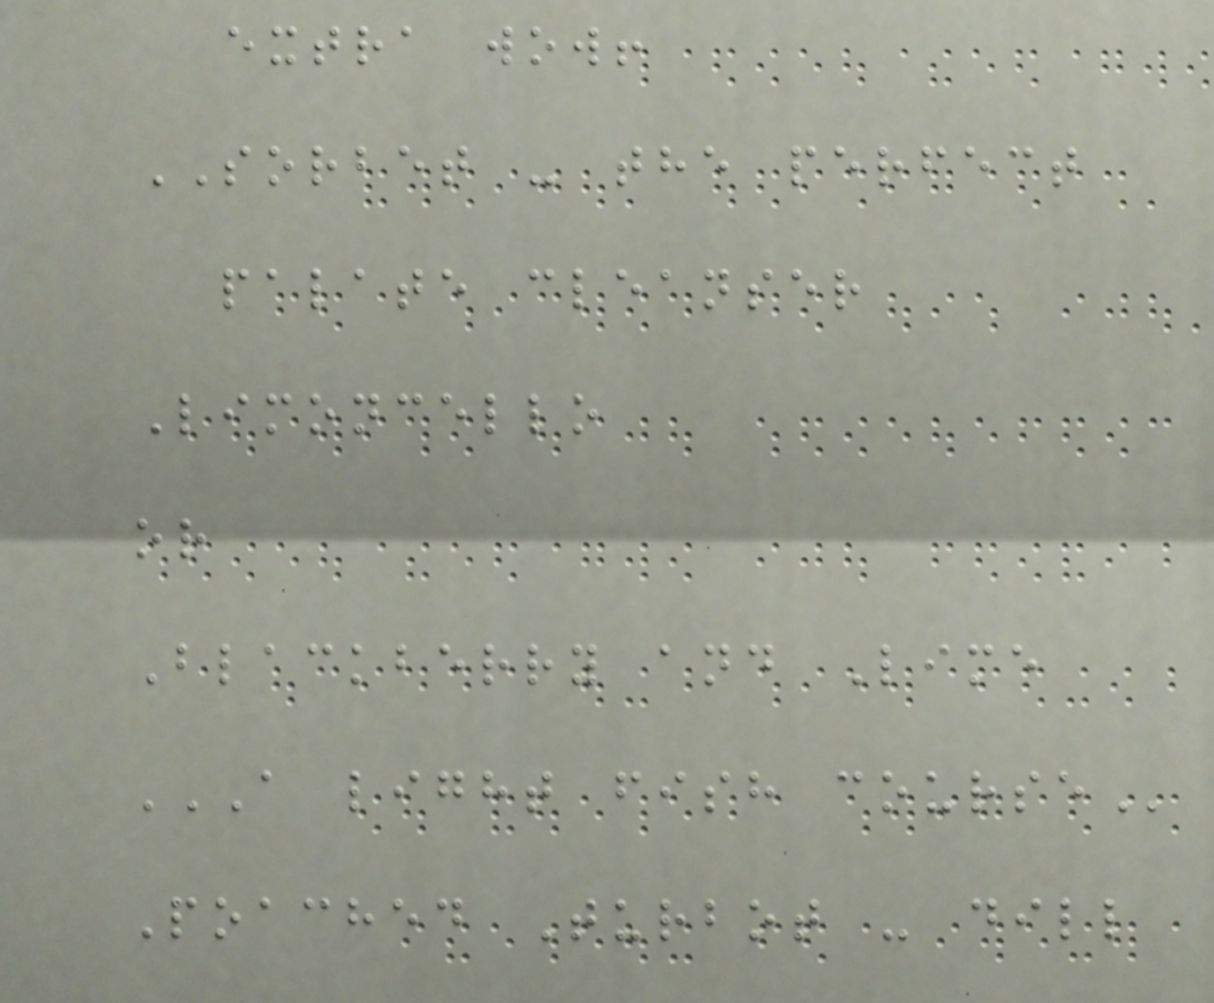extra wow!
SORBET - the perfect
palate cleanser
Limoncello
or
Blackberry and Lime
A LIGHT FISH COURSE
Poached Turbot - dill
